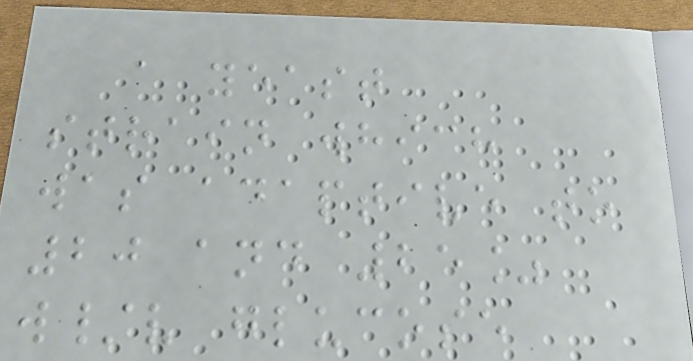a yeast
strain which
was adaptive to
20 and 25%
w/v glucose
